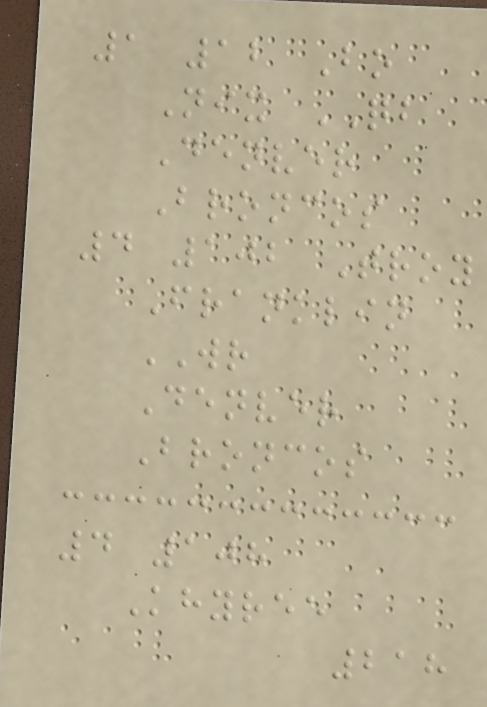1 12 Bo
Nix QB
Denver
Broncos
4 102 Troy
Franklin
WR
Denver
Broncos
4 108
Khyree
218
